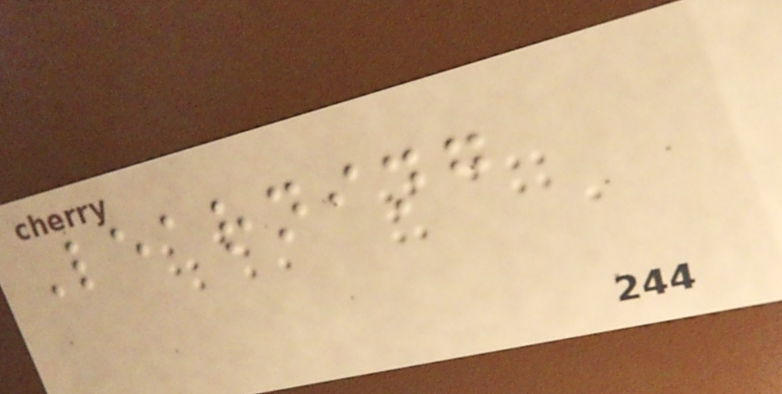Learning
